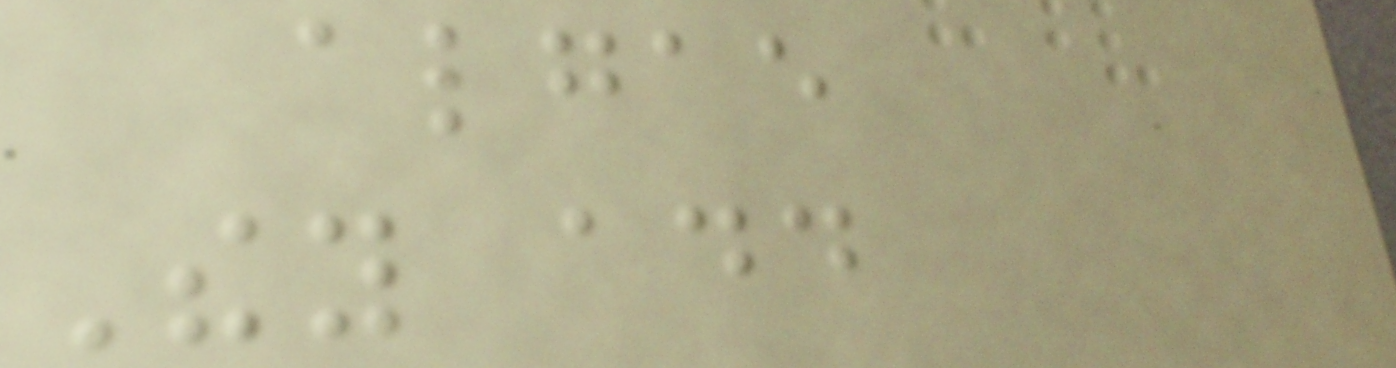algae
They add
